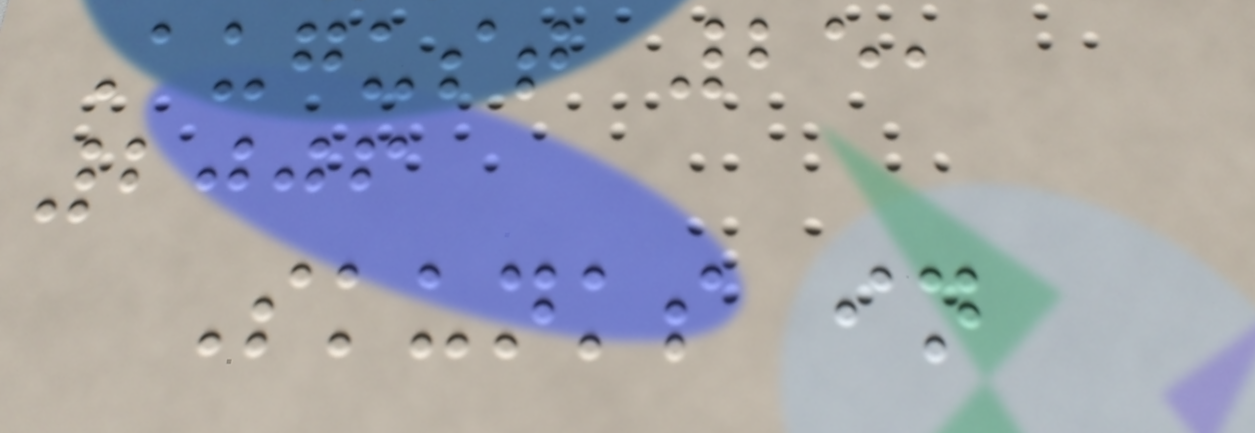August 25,
2006
Skunks in
